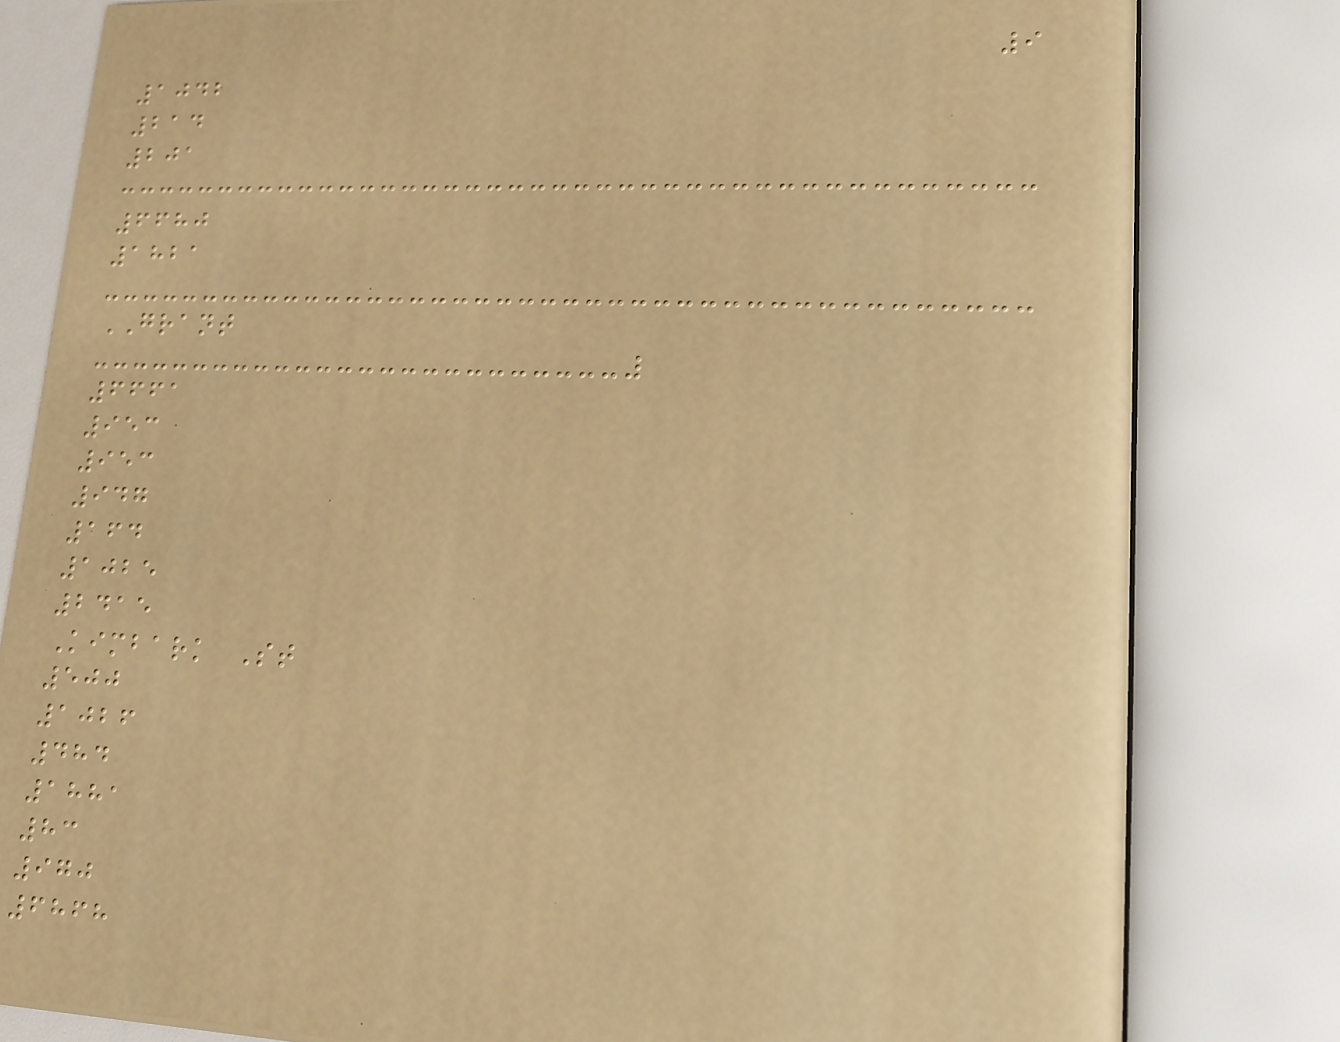9
1042
214
201
6680
1821
GRANT
6661
953
953
947
164
1025
2415
Kimbark St
500
1026
484
1881
83
970
6868
